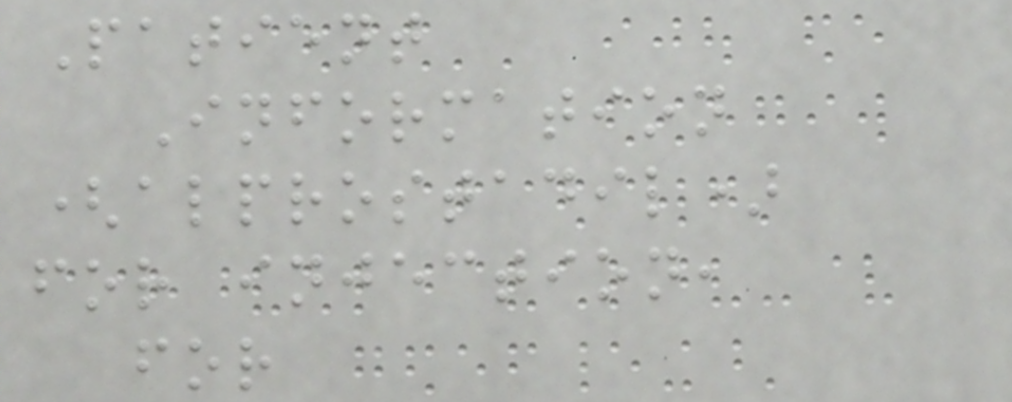Patient
Information
(alprostadil)
for injection,
for
